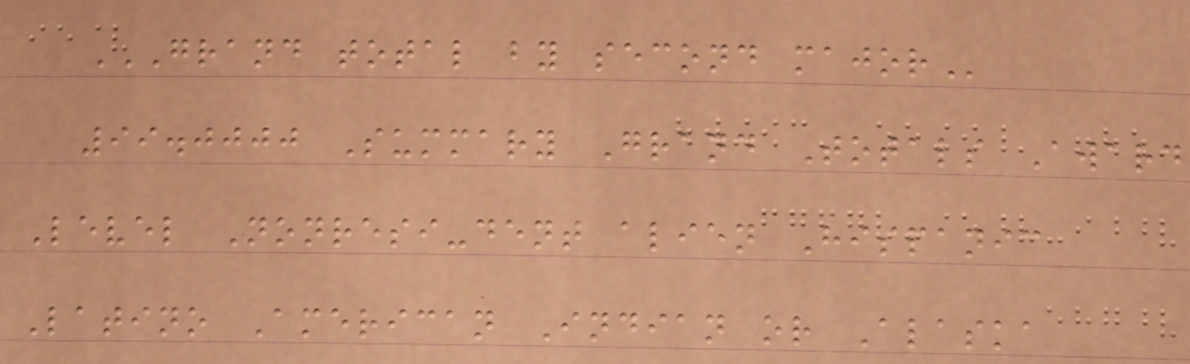GRAND TOTAL BY SECOND MAJOR
99.0000 Summary Grand Totals Award
Level Nonresi-dent alien Hispanic
Latino American Indian or Alaska
